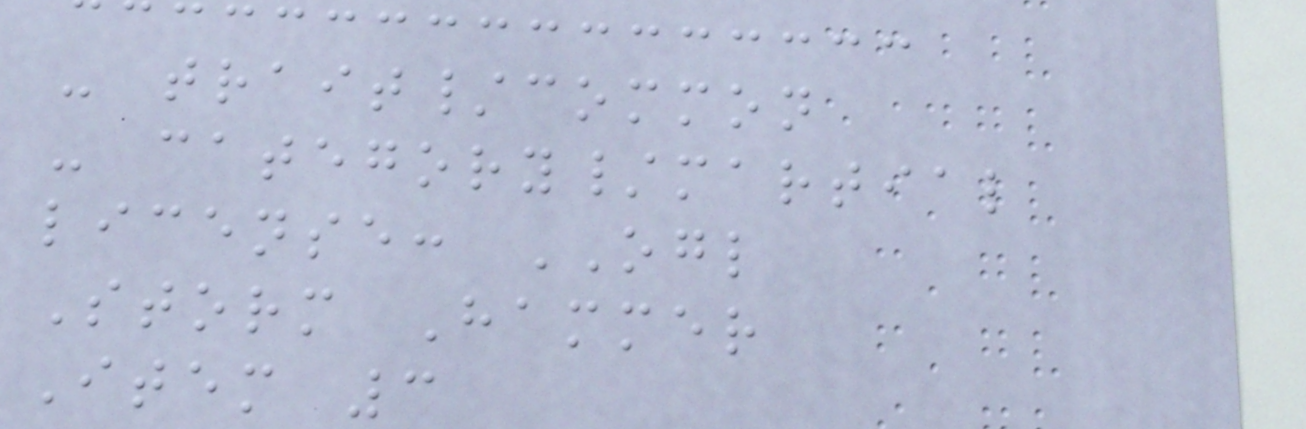- trait/common
- category/martial
license: OGL
Storm Hammer
Item 3
